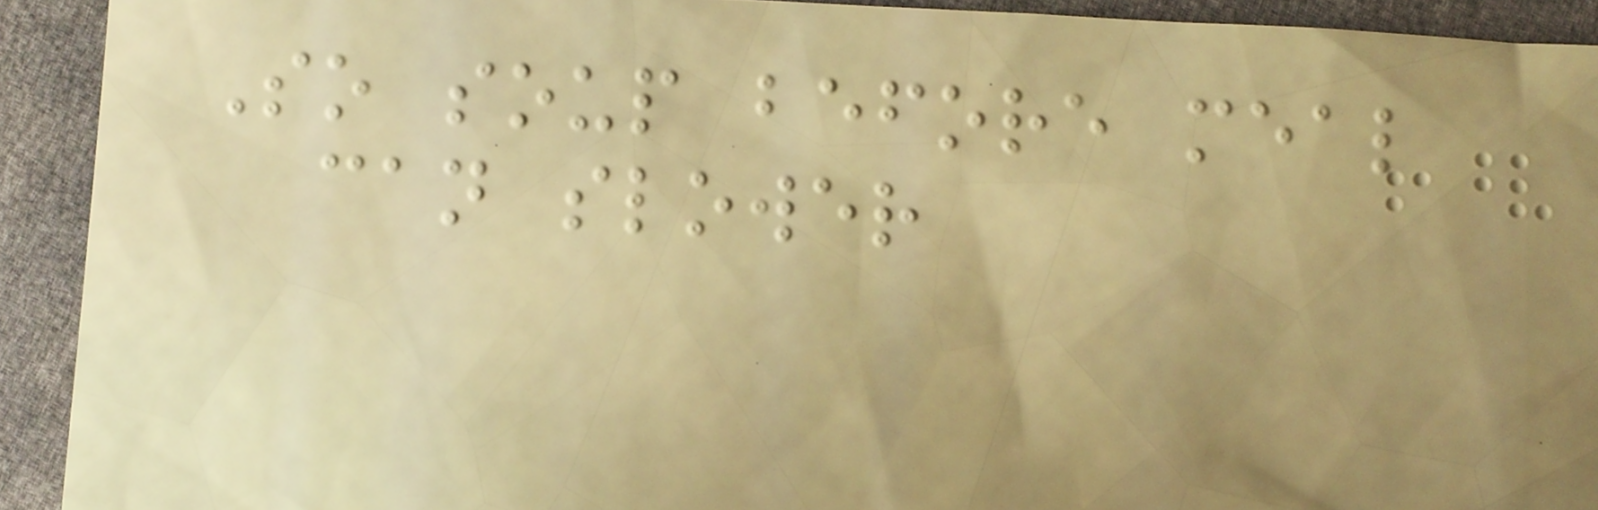So soup before meal
can slower
